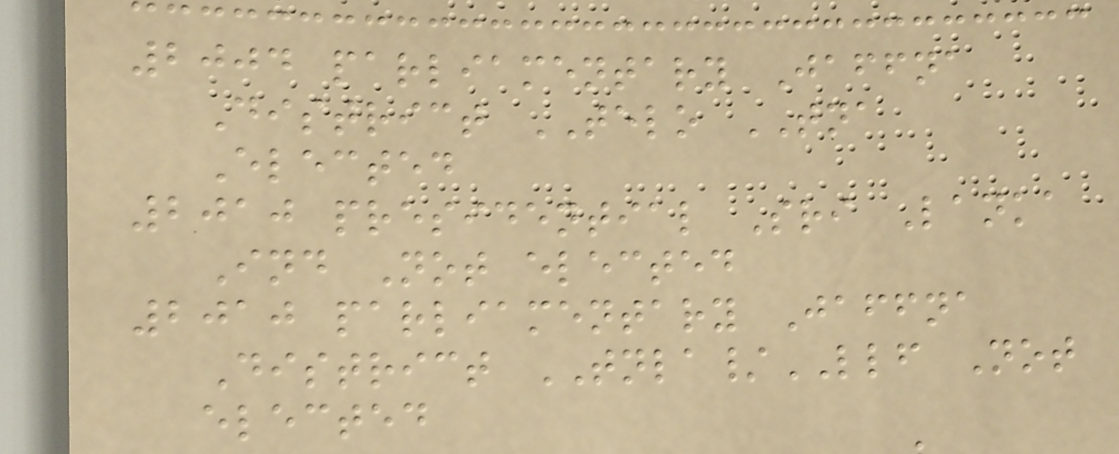2004 parliamentary Jaffna
District TELO TNA
Elected
2010 presidential Sri Lanka
Ind Not elected
2010 parliamentary Jaffna
District TNLA/LLF Not
elected
